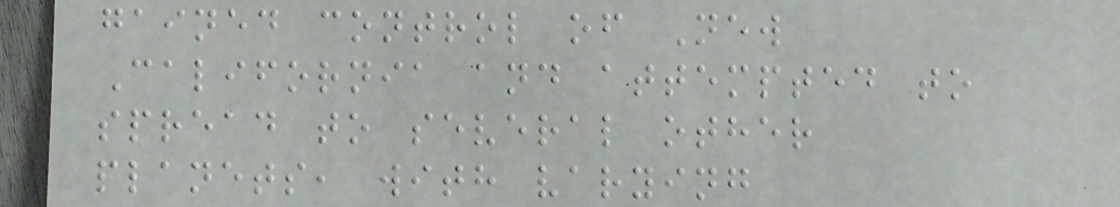gained control of New
California and attempted to
spread to several other
planets, with varying
